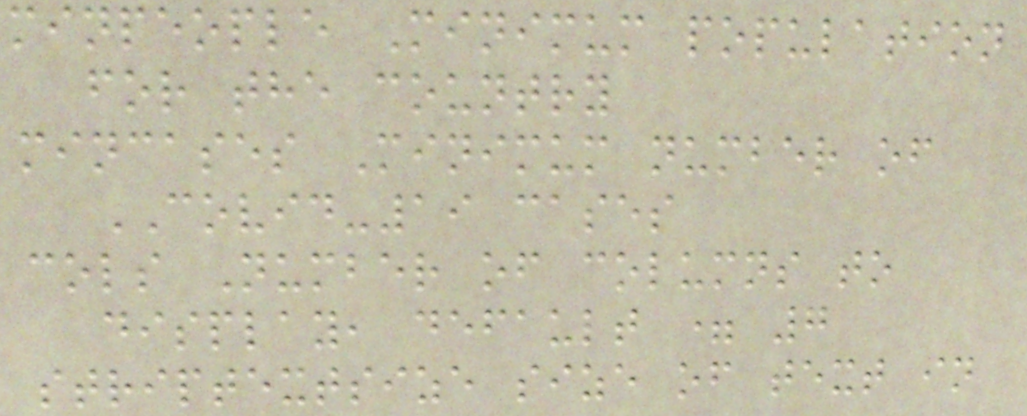minpeople Minimum population
for the country
mincases Minimum number of
COVID-19 cases
cols Number of columns to
display, default = 7
striptextsize size of text in
